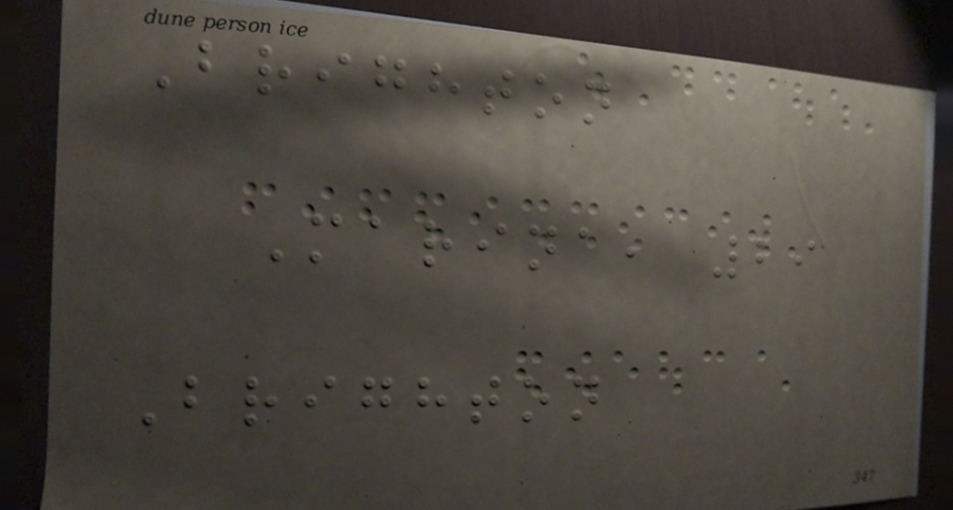Brighton
Marina, 29
Brighton
